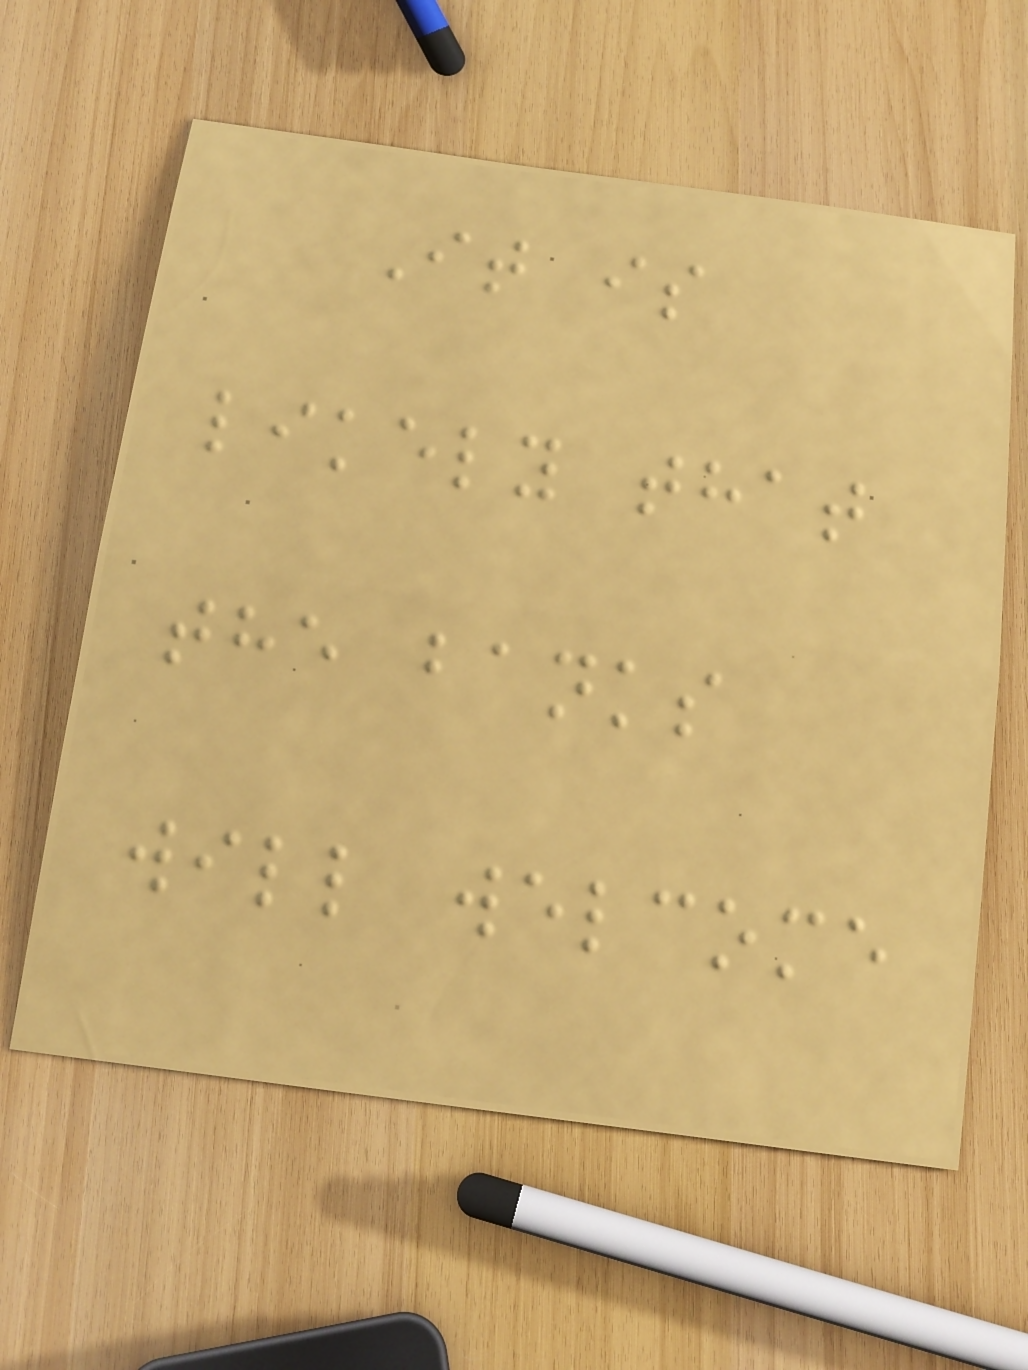It is
likely that
the banks
will welcome
